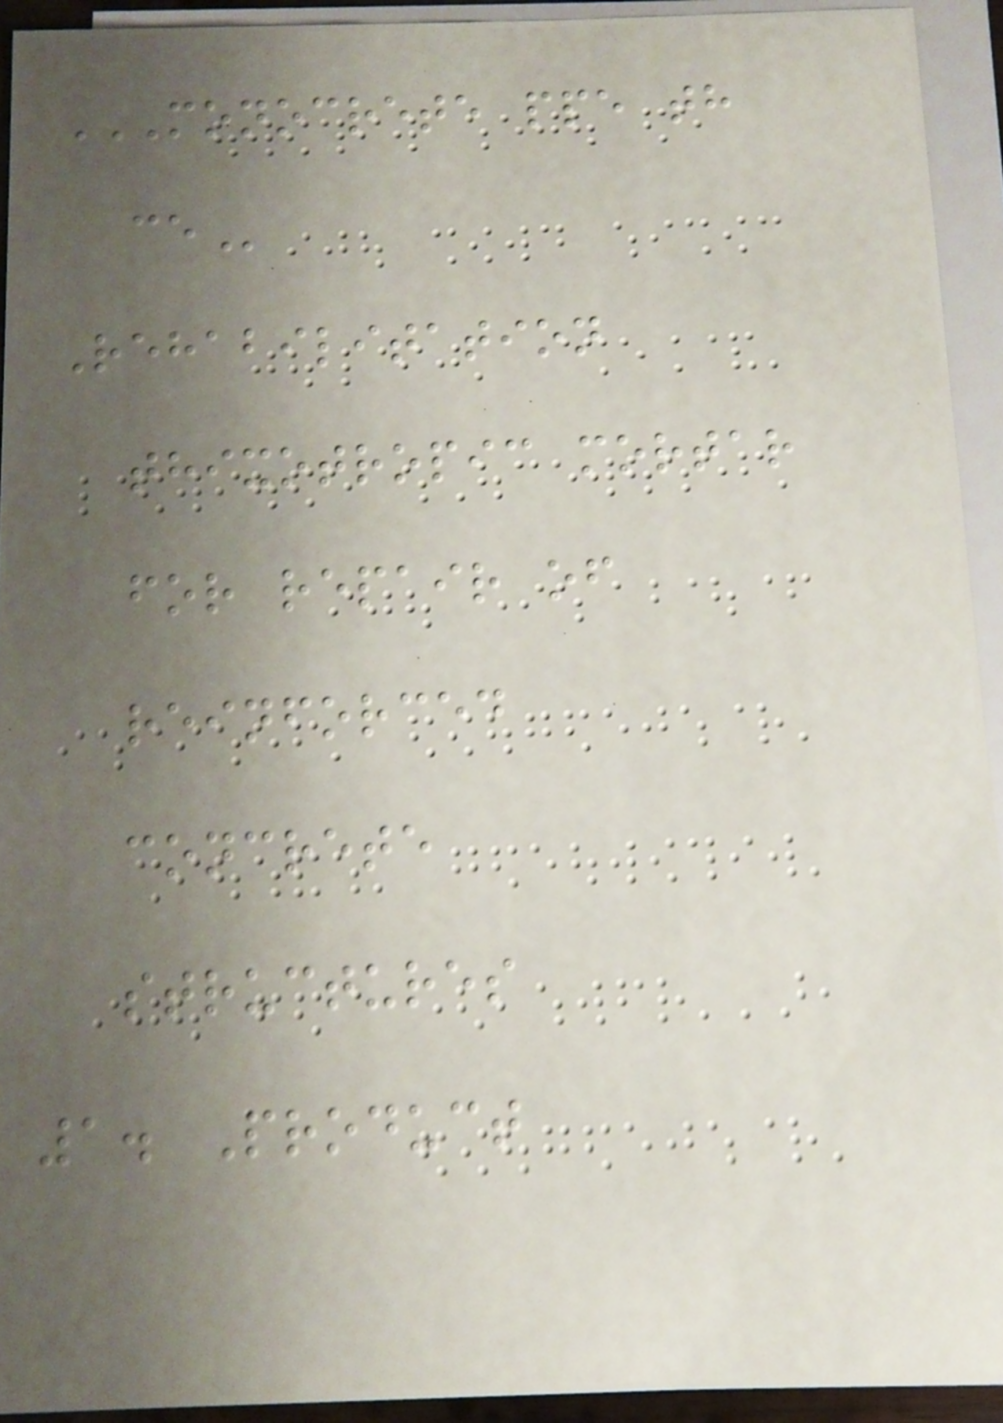MONOCRETE PPE TH
CE
Rehabilitation
thixotropic mortar
for repair of
reinforced
concrete
structures
1. Product
